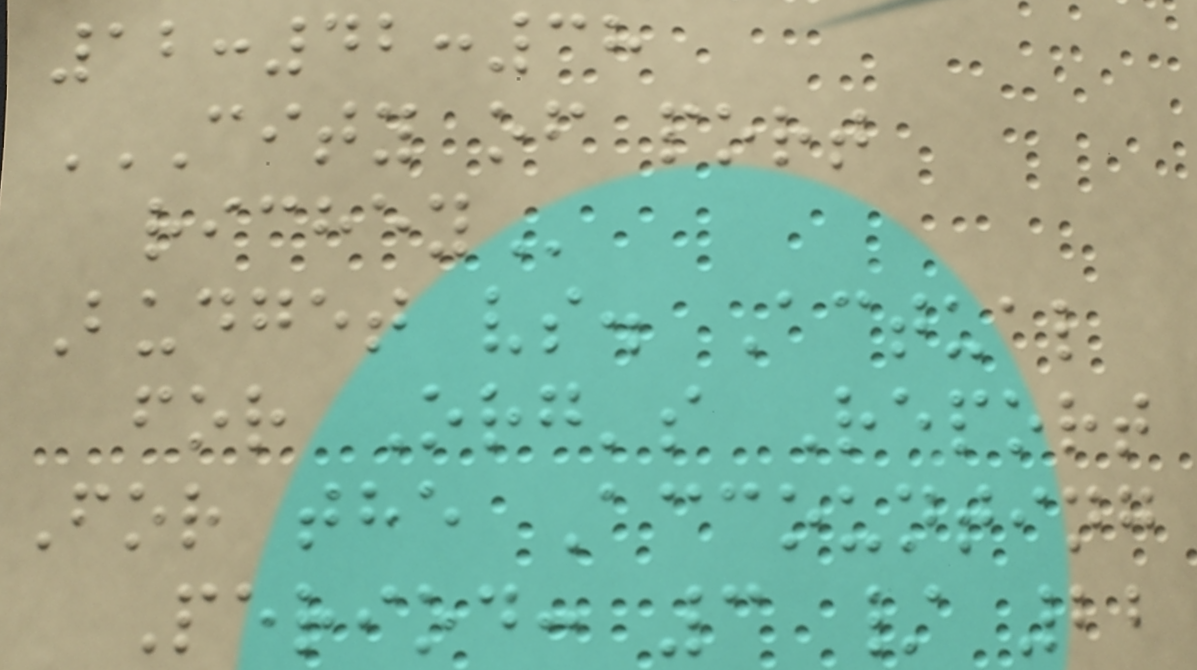12:42:38
CITY OF PORT
RICHEY
Budget vs. Actual
for Org's Report
For the Accounting
Period: 3 / 22
